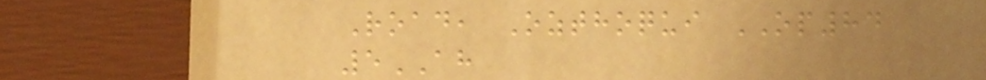Road, Ozthoqui OP84
5AH
